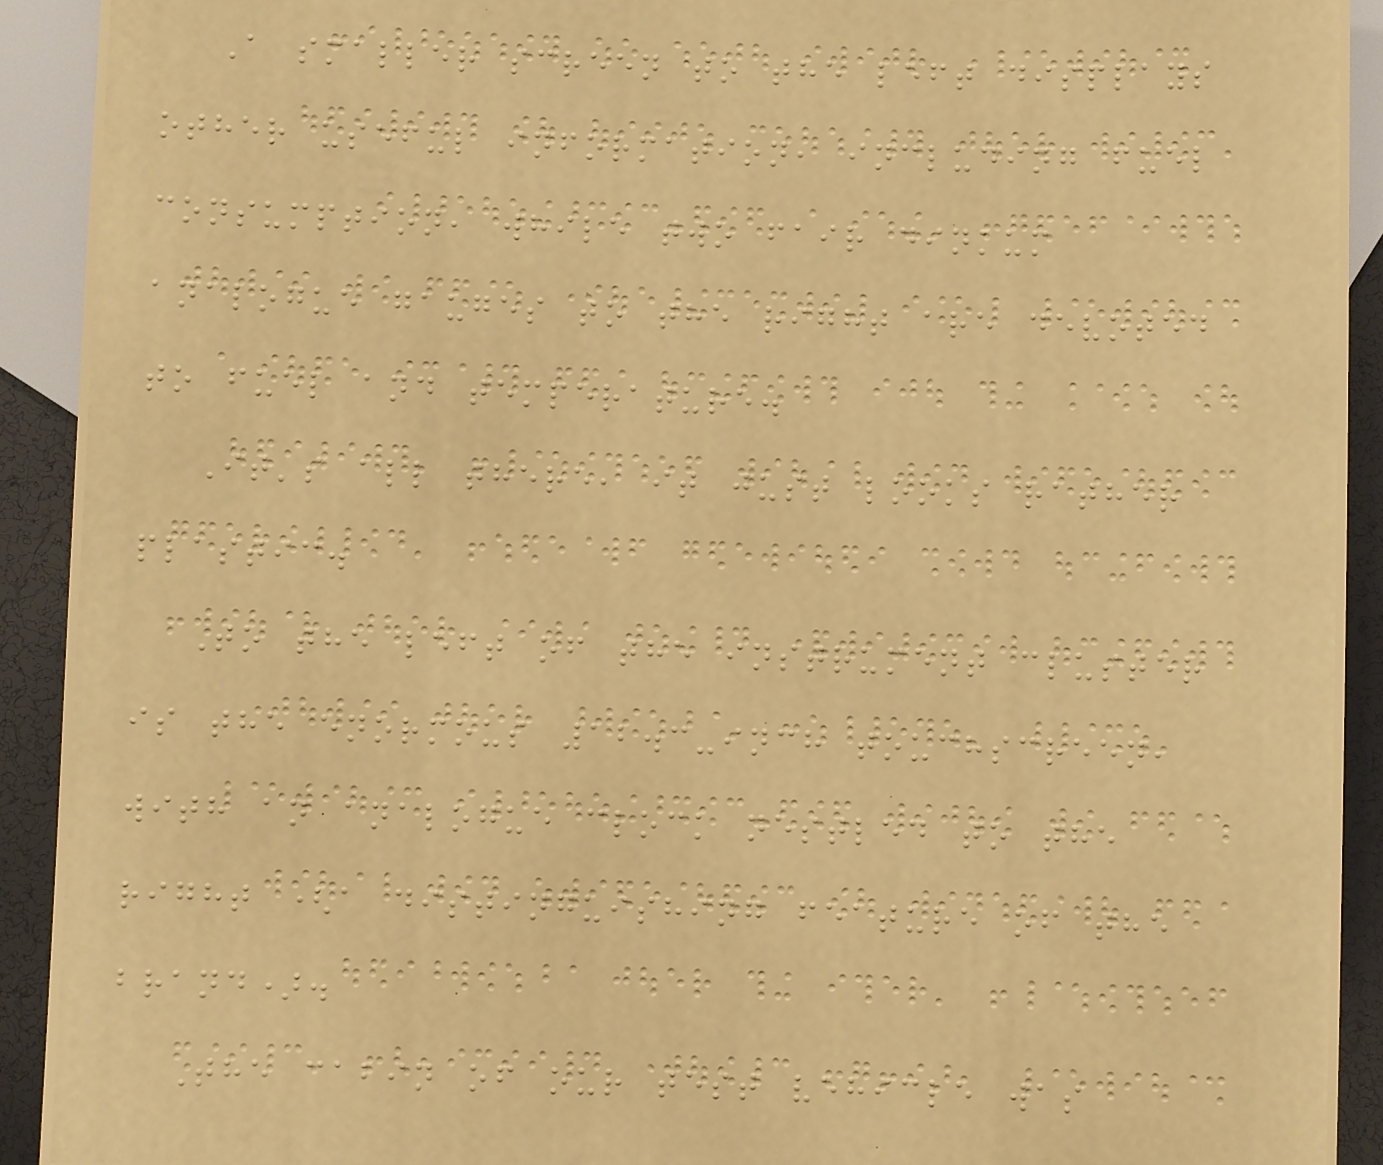A smaller screen to the left displays
other useful information, including fuel
consumption, while two fair dinkum
analogue gauges to the right are devoted
to fuel and temperature.
It's all there, it just looks rather
plastic.
To the left of the instrument cluster
is the enormous 12.3-inch touchscreen,
with an analogue clock nestled to the
right (a distinguishing feature of the
brand).
The cabin of our test vehicle was
